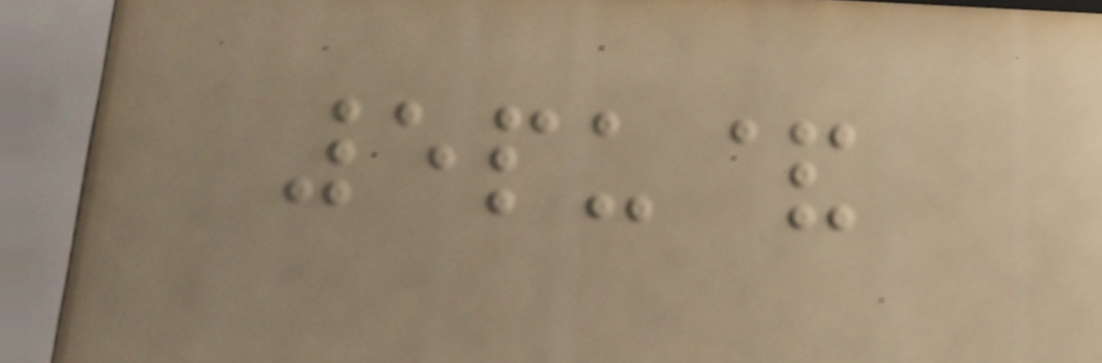5pu&
